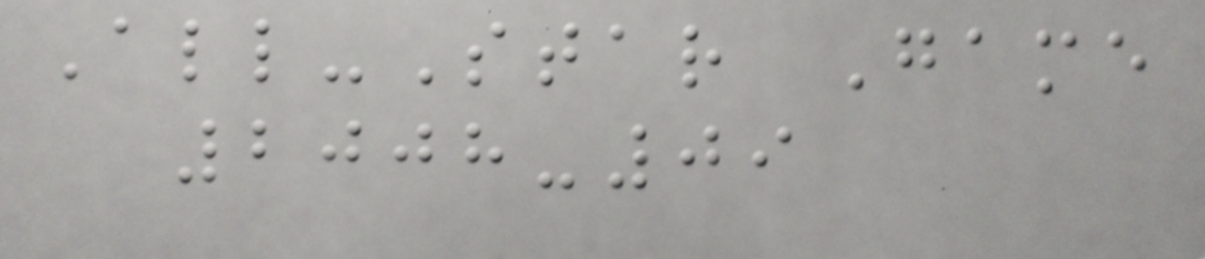All-Star Game
2008-09
